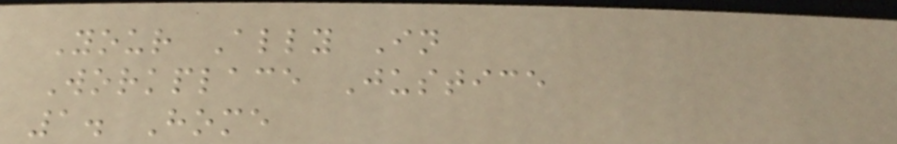Your Ally In
Workplace Justice
1. Home
